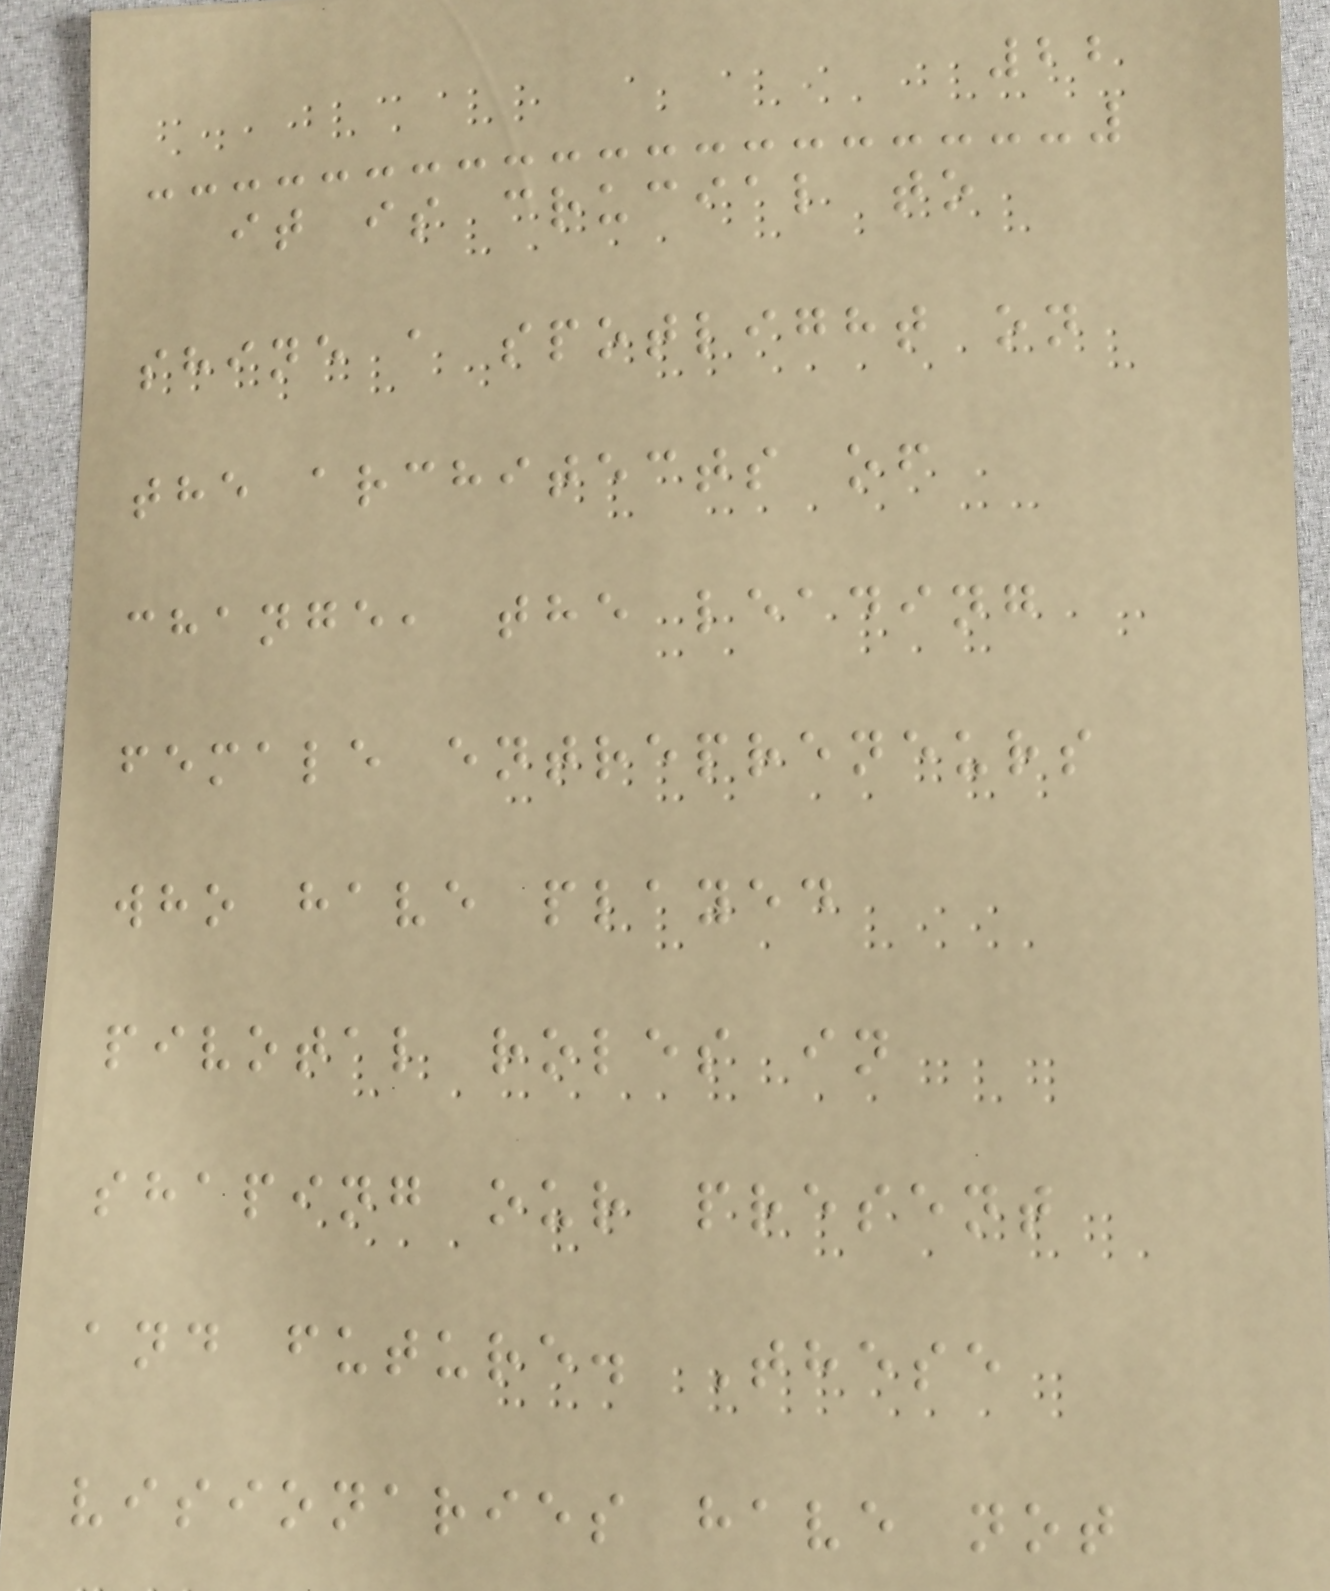22
it is crucial to
shine a spotlight on
the architects of
change, the leading
female entrepreneurs
who have played
pivotal roles in
shaping our present
and future. These
visionaries have not
